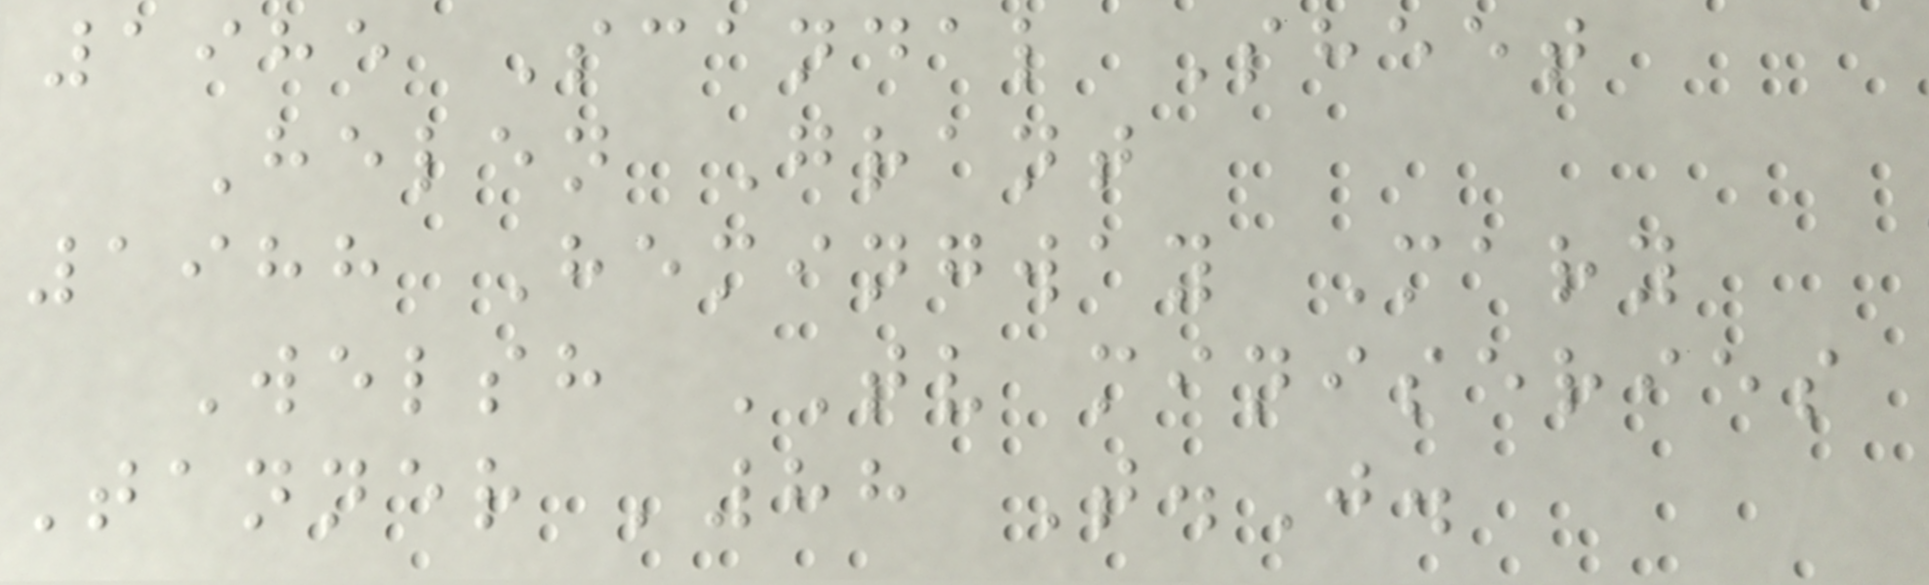1985 Scandal Sheet
Helen Grant
1988 Hemingway Mary
Welsh TV miniseries
Tanner '88 T.J.
